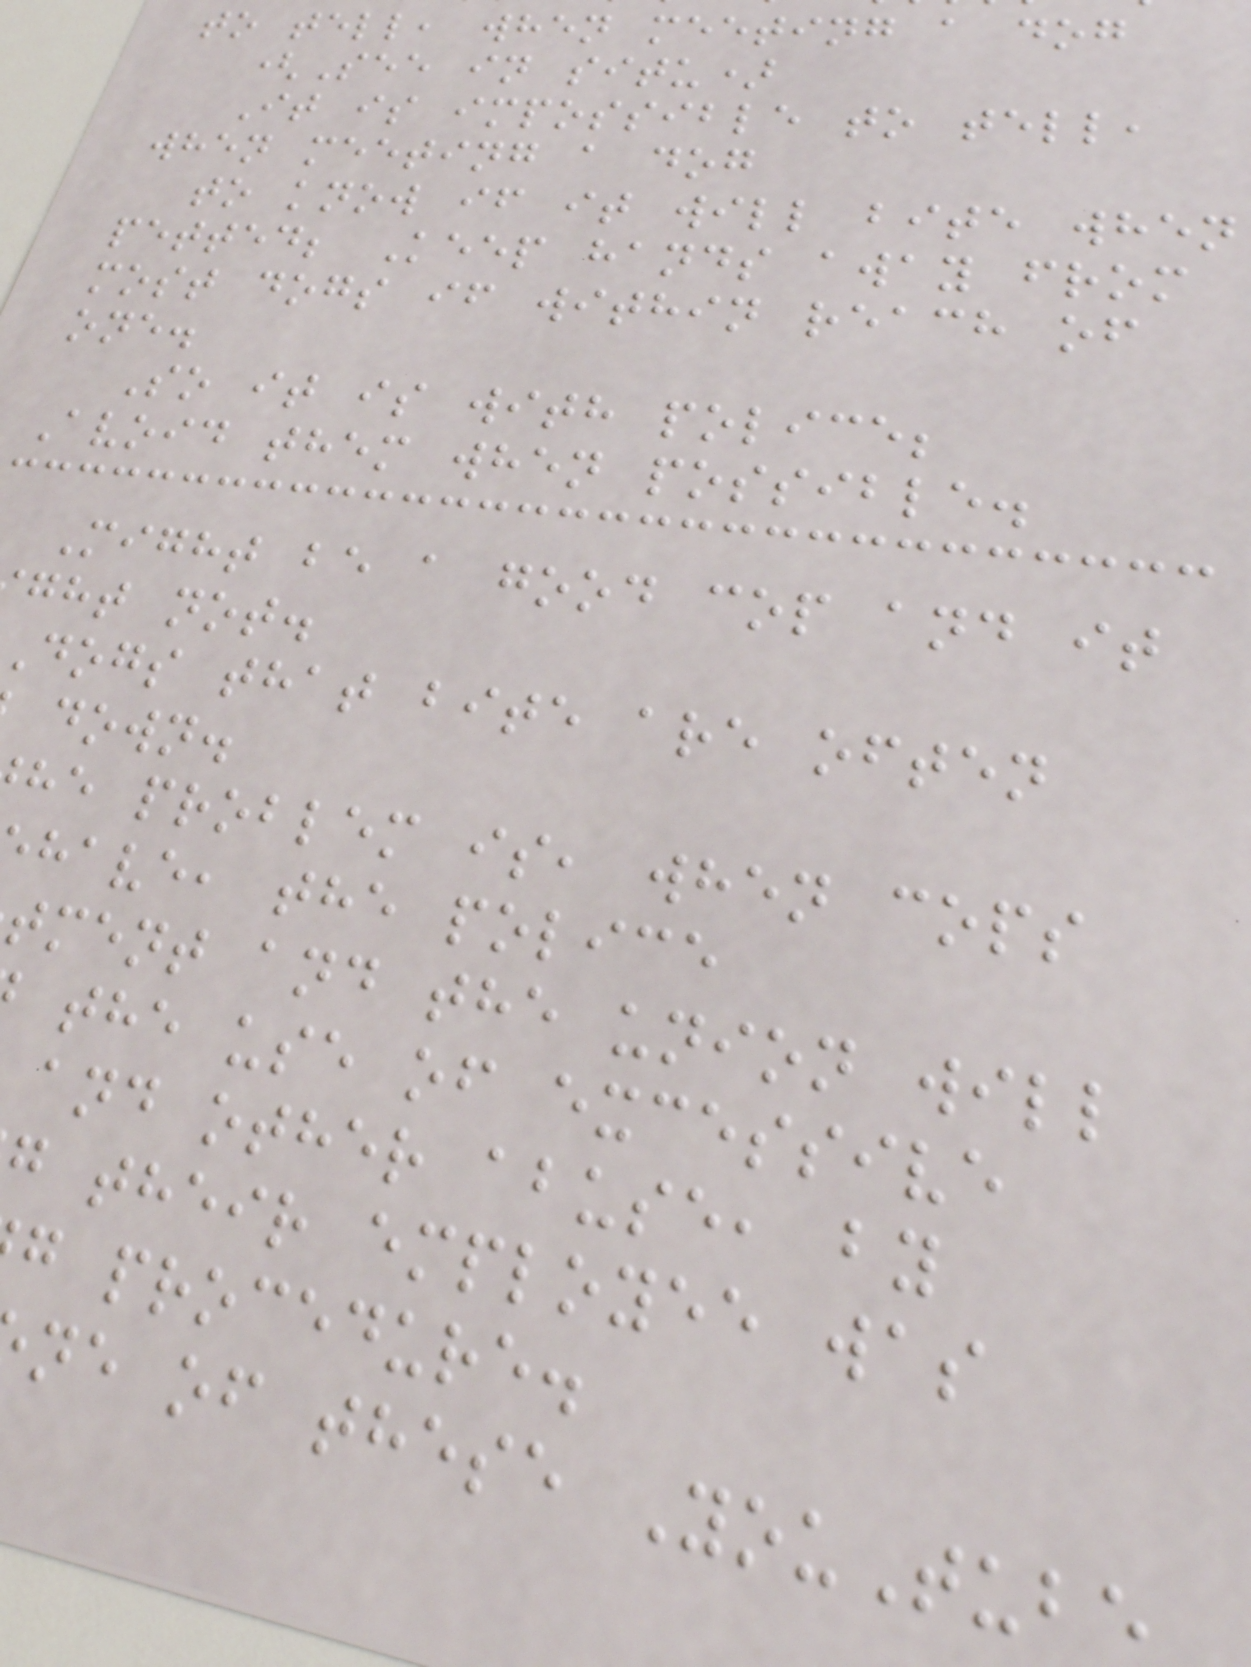to tell, when meeting a dog
(See in situ)
It is impossible to tell,
when meeting a dog
to know if it will bite when
petted; Keep hands away from
most dogs if within reach of
one.
So it is with police;
Avoid them when possible.
Might be a good cop and it
ght not.
dogs that bite are often
down.
he problem is, when cops
have, the police
tment and the union will
the use of excessive
and other abuse, by
g their employee was
g procedure.
ne of these YouTub
